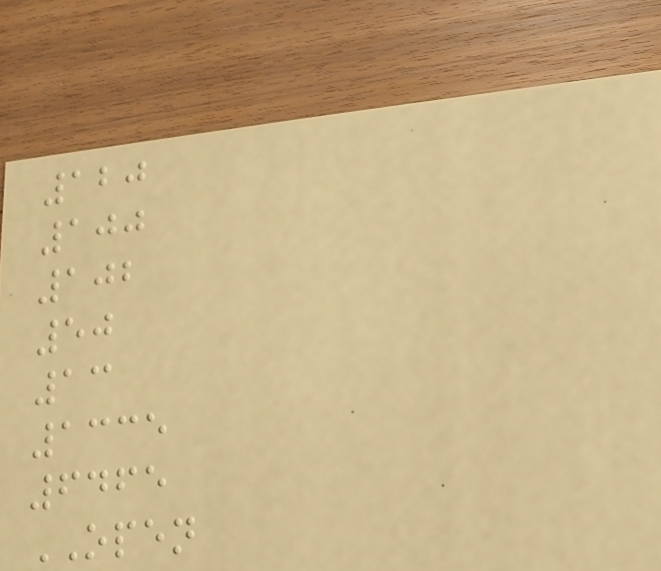120
100
102
50
13
1335
6465
OPEN
